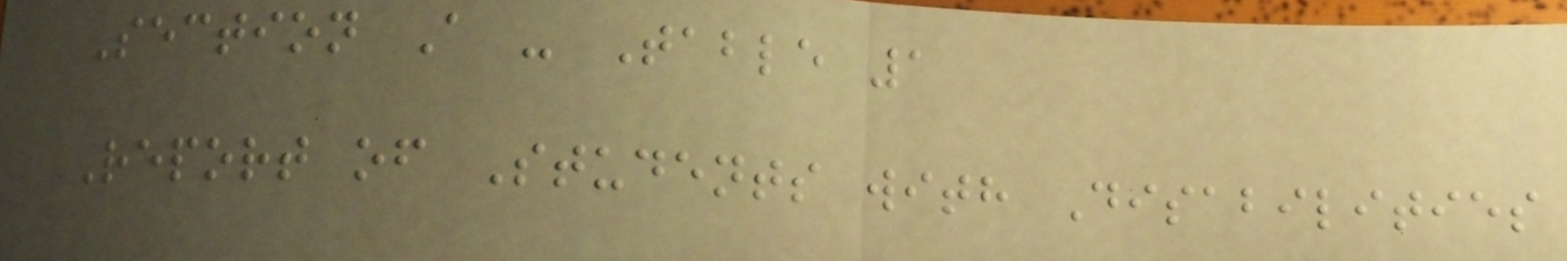Section A - Table 1
Report of Students with Disabilities
